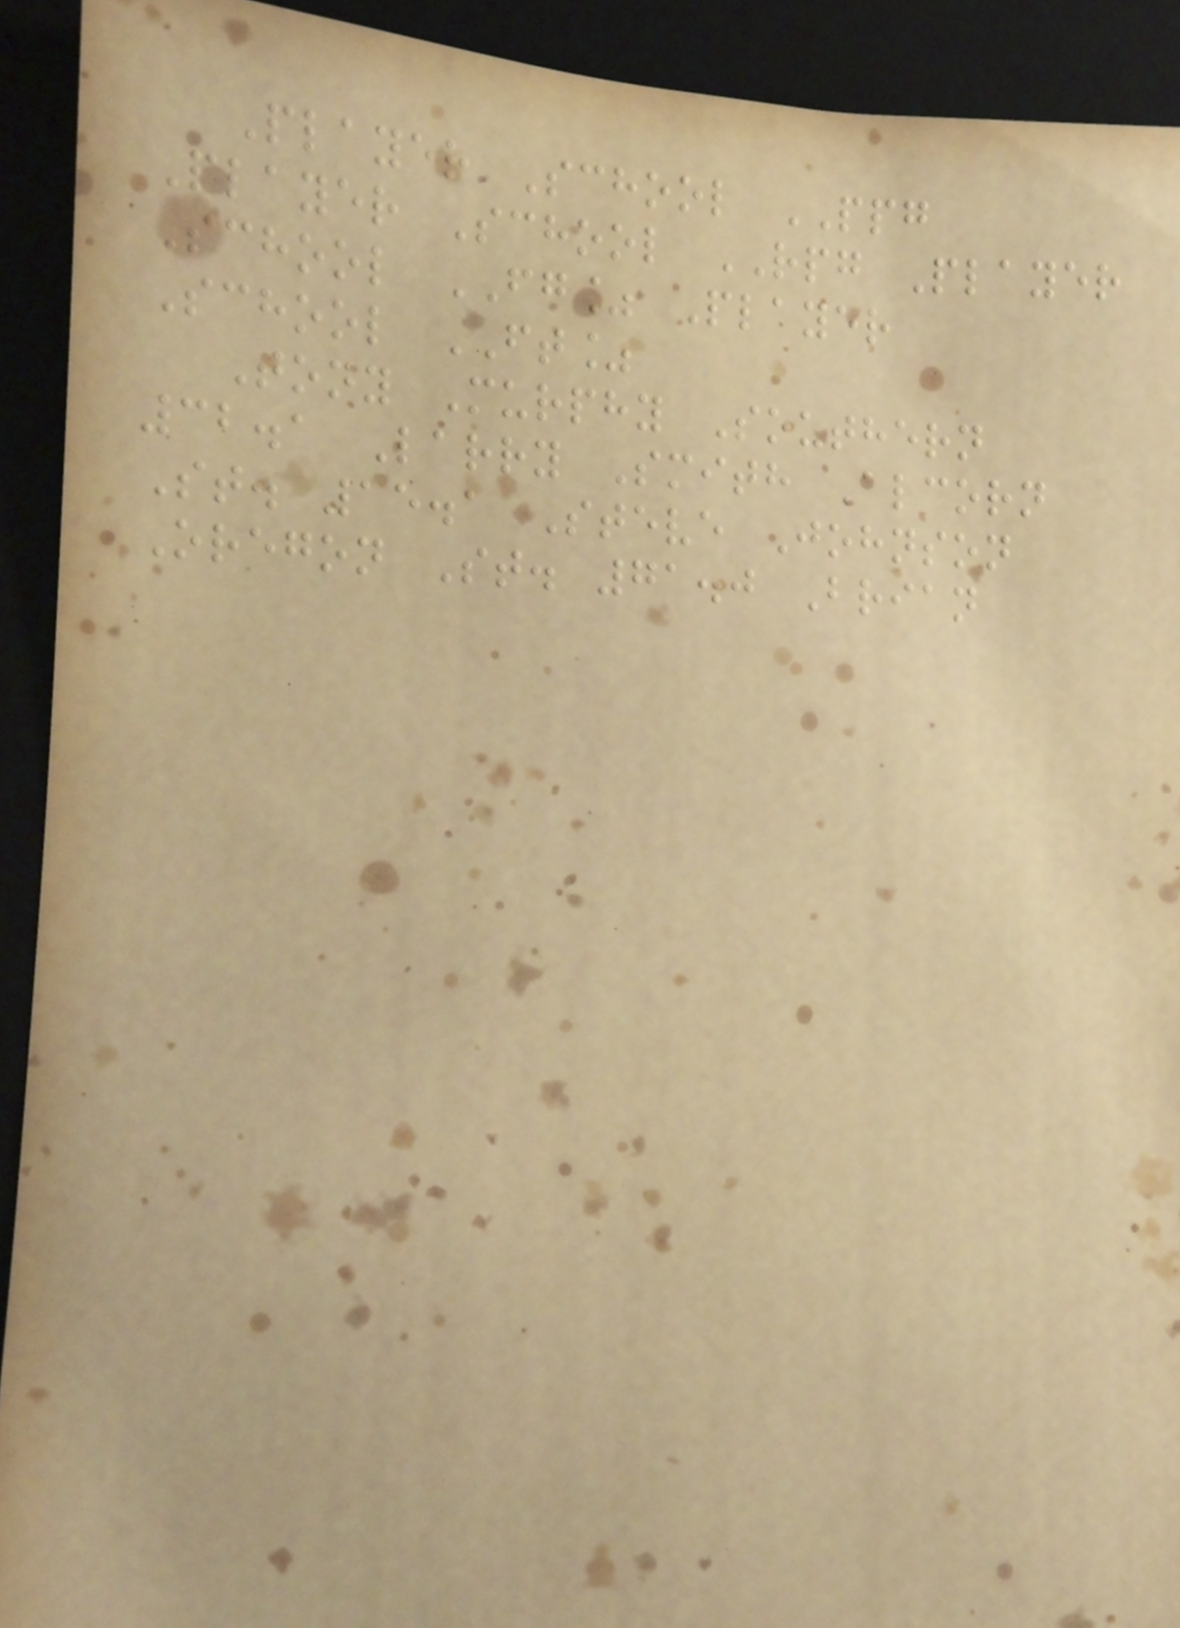Player School PPG
Player School RPG Player
School FG% Player
School FT%
Tony Murphy Southern
32.1 Larry Smith Alcorn
St. 15.1 Steve Johnson
Oregon St. 71.0 Brian
